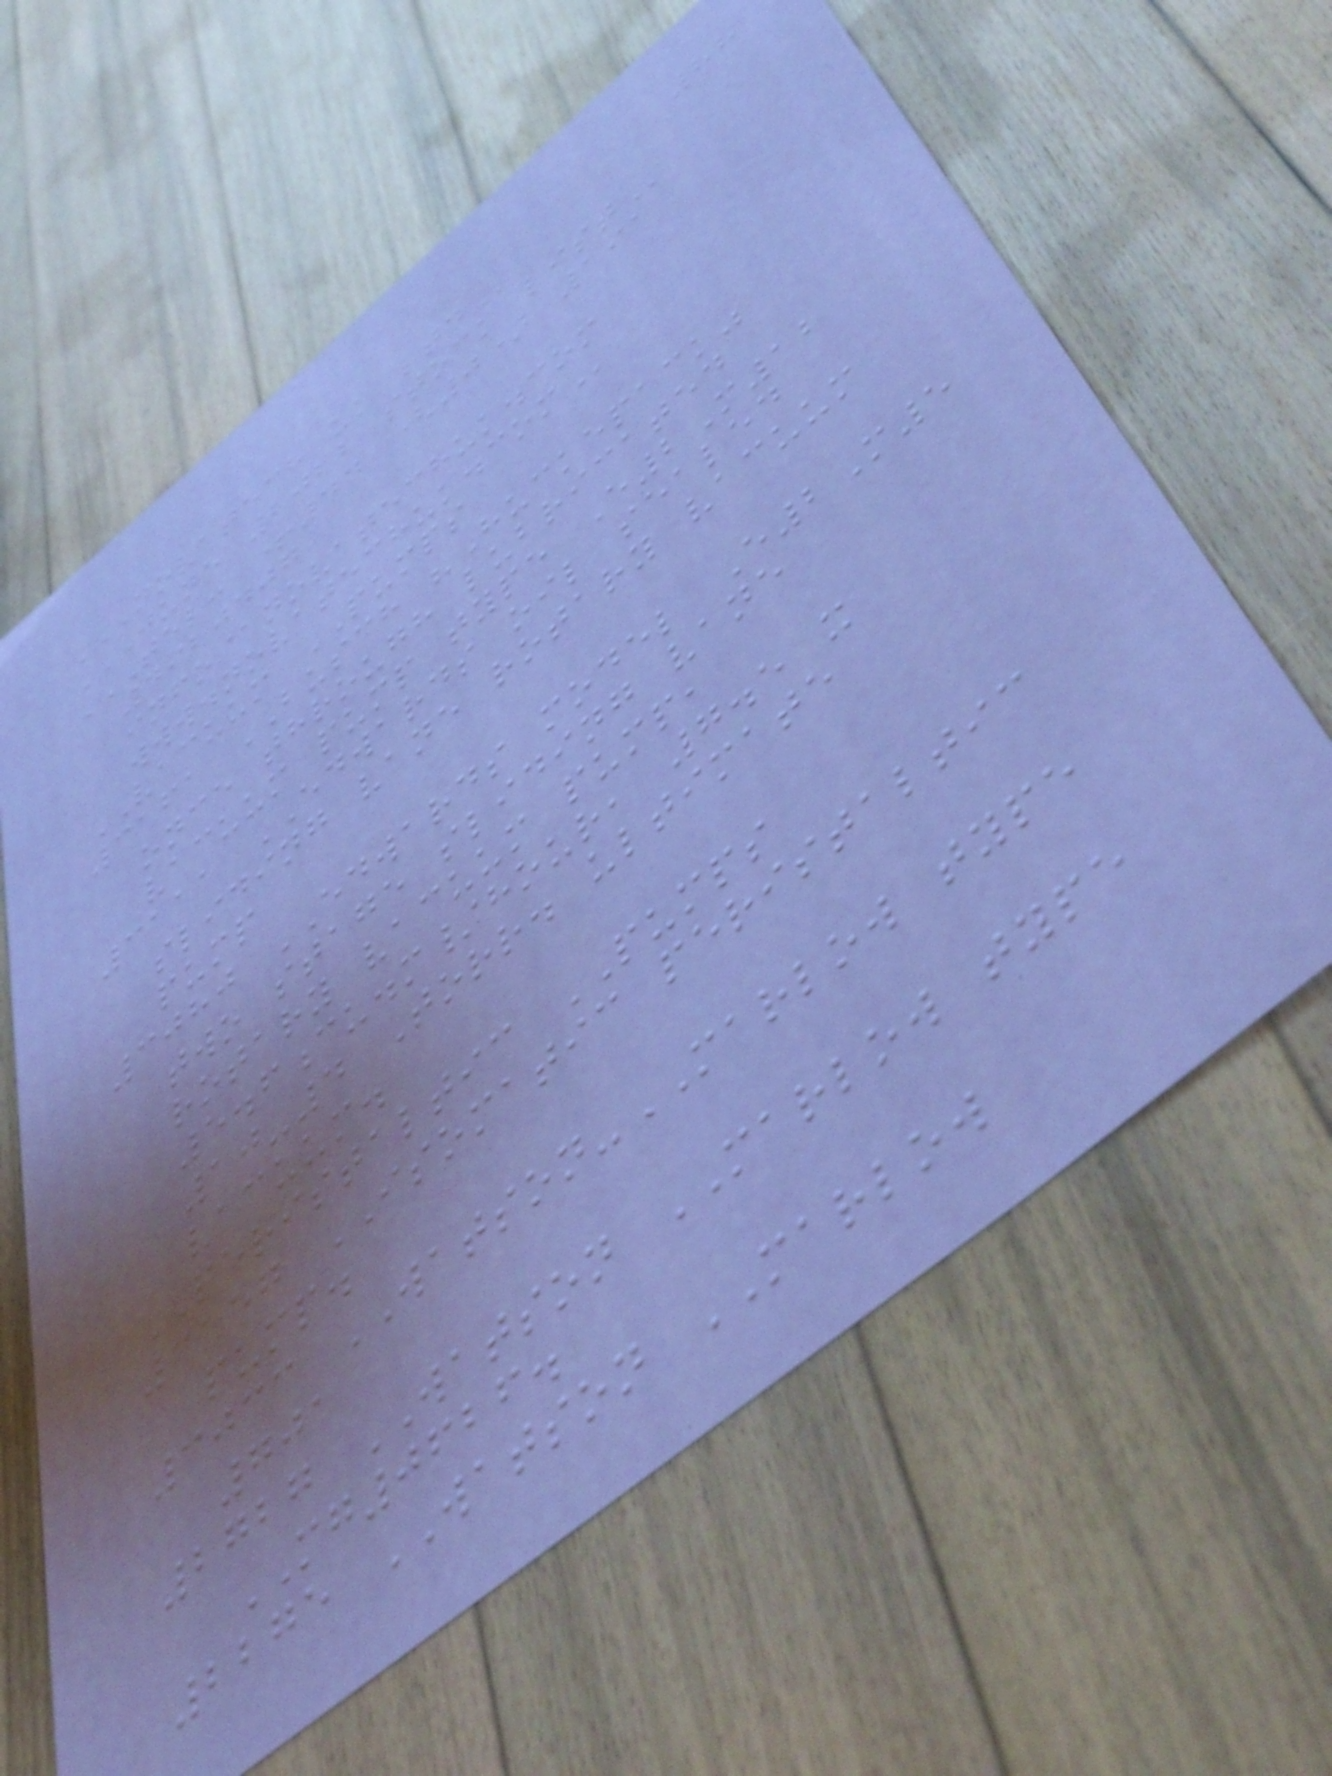88
NOVATECH UK LTD
JUNE 2022 STOCK LIST
TEL: +44 (0) 191
4920407
INFO@NOVATECHUK.COM
WWW.NOVATECHUK.COM
VACUUM PUMPS
3161 BUSCH "Huckepack"
once through lubricated
vacuum pump type E2M12
3111 EDWARDS oil sealed
sliding vane rotary vacuum
pump
3080 EDWARDS model E2M5
two stage sliding vane
rotary vacuum pump,
5.6cu.m/hour, 7.5 x
10-4 Torr. ultimate
vacuum.
PERISTALTIC PUMPS
3157 ISOMATIC peristaltic
pump.
3033 WATSON-MARLOW type
701
2727 WATSON MARLOW type
MG0626.
2275 WATSON MARLOW
